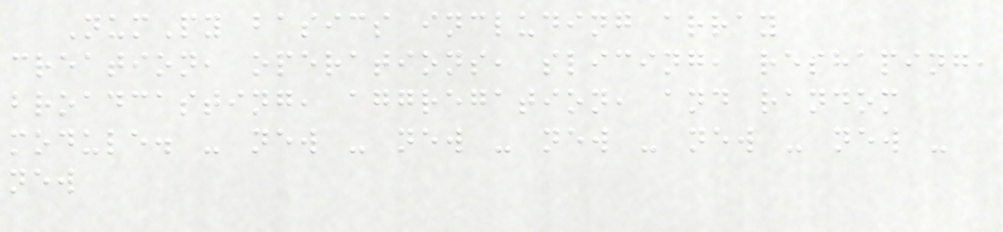NumPy basics including array
creation, operations, slicing, reshaping,
broadcasting, aggregation, and random
module. - new - new - new - new - new -
new
